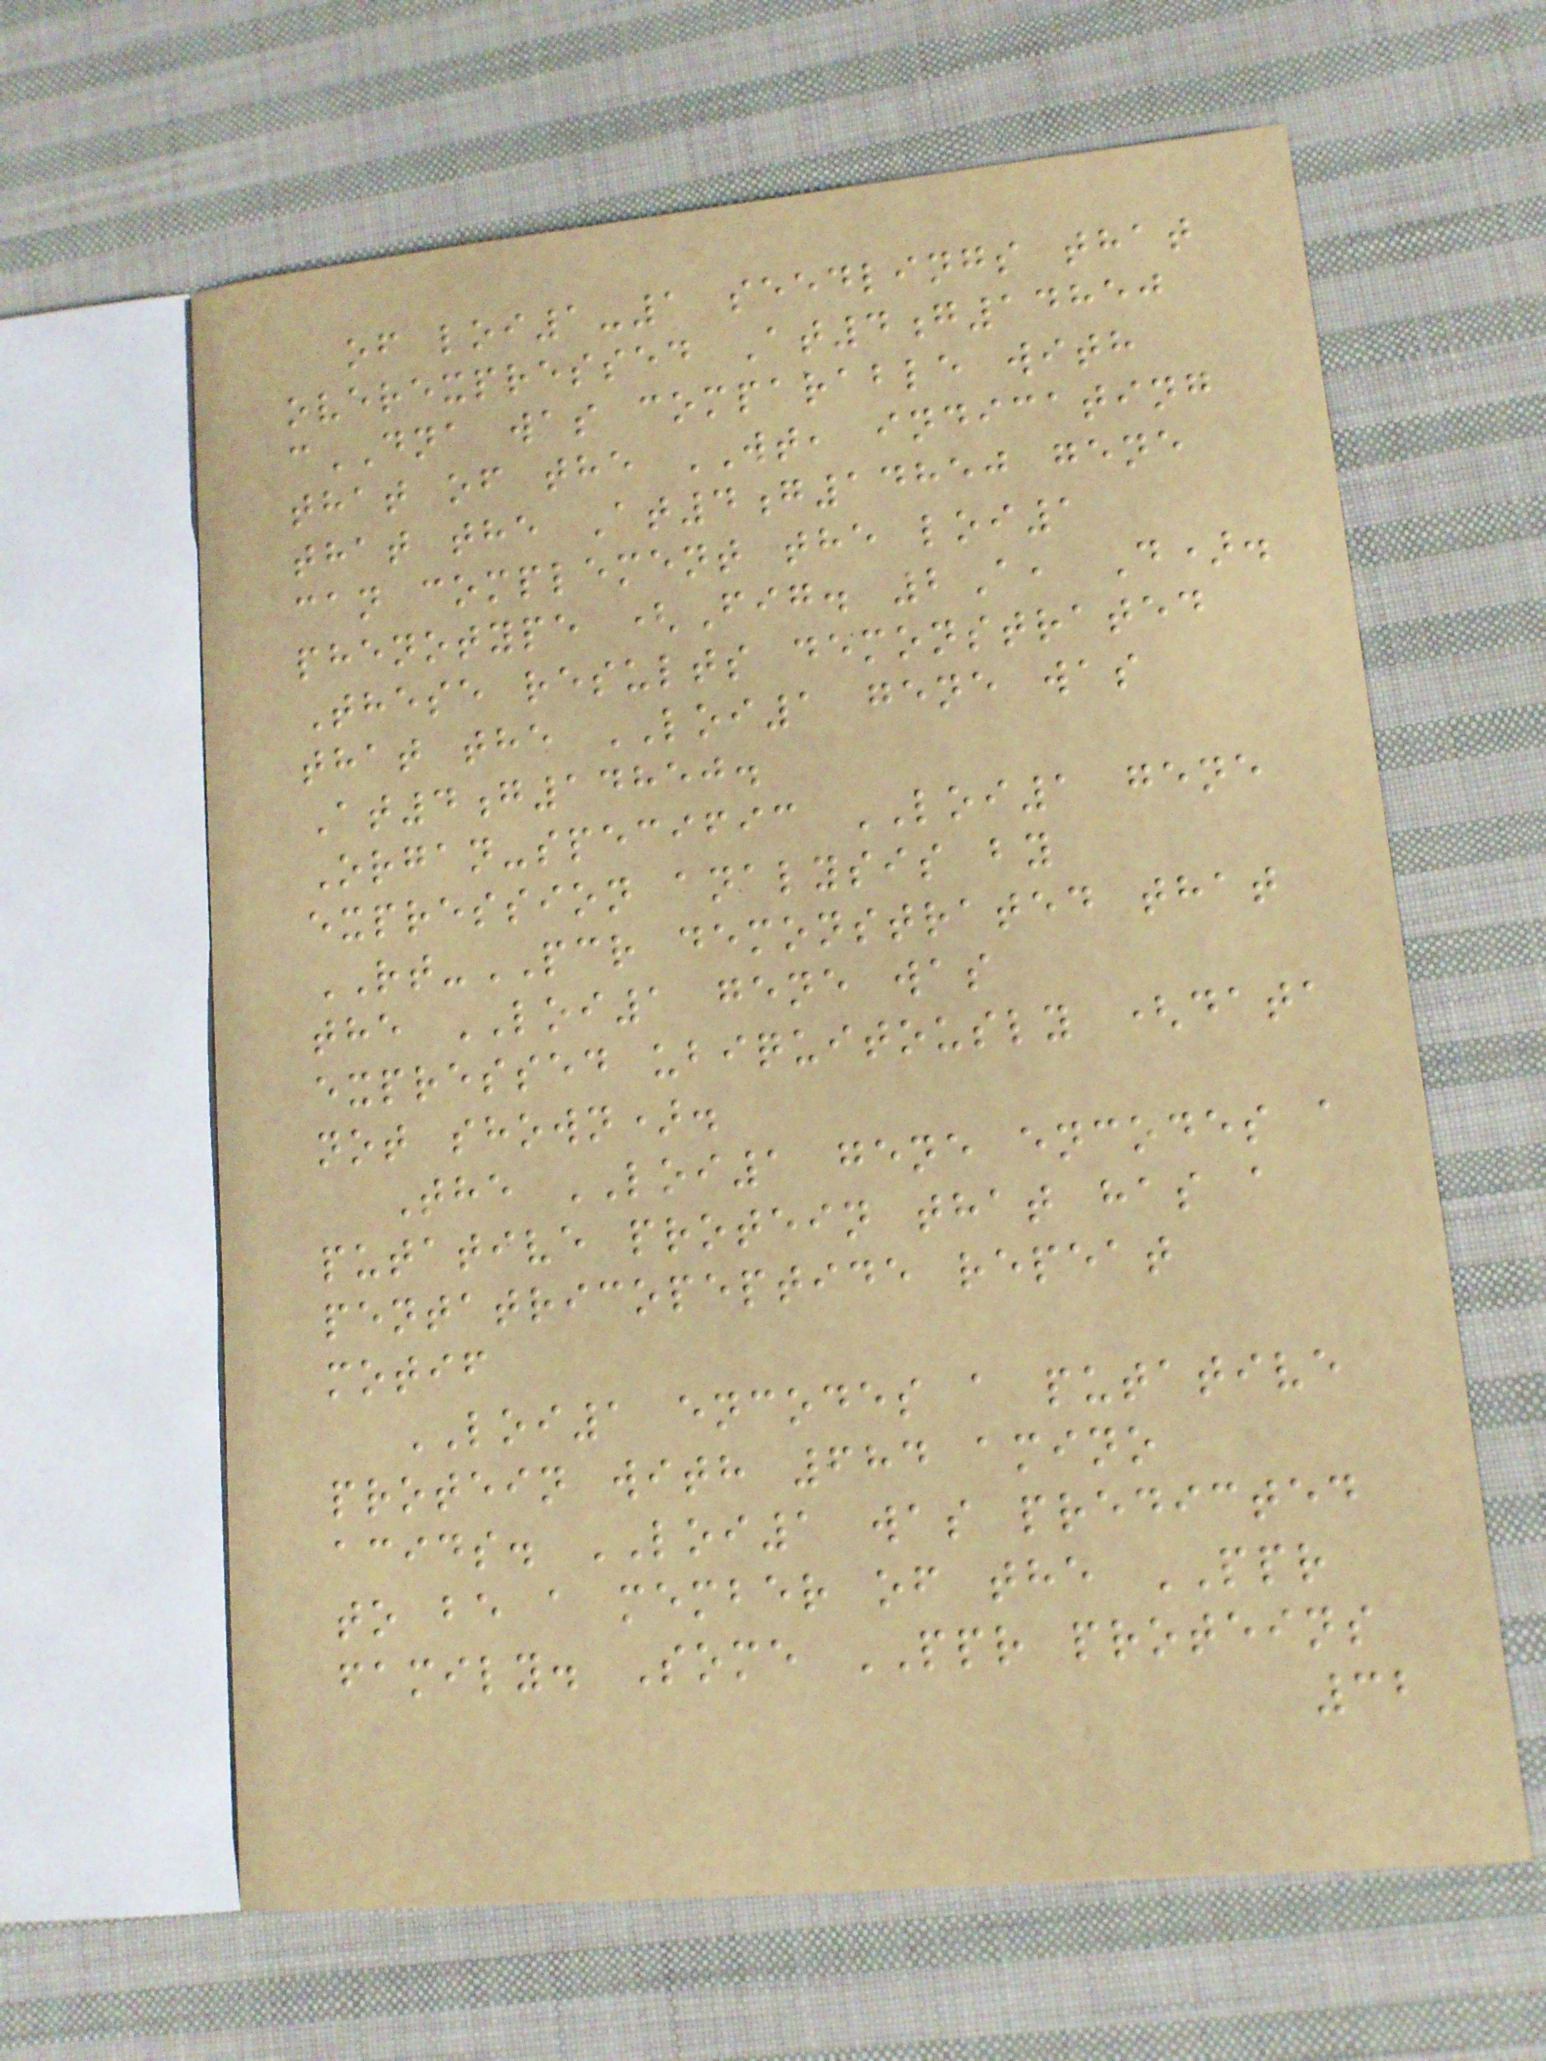of loi1-1 seedlings that
overexpressed At4g14850
cDNA was comparable with
that of the WT, indicating
that the At4g14850 gene
can complement the loi1
phenotype (Fig. 2A, D).
These results demonstrated
that the LOI1 gene was
At4g14850.
Organ-specific LOI1 gene
expression analysis by
RT-PCR demonstrated that
the LOI1 gene was
expressed ubiquitously (data
not shown).
The LOI1 gene encodes a
putative protein that has a
pentatricopeptide repeat
motif
LOI1 encodes a putative
protein with 684 amino
acids. LOI1 was predicted
to be a member of the PPR
family. Some PPR proteins
32
